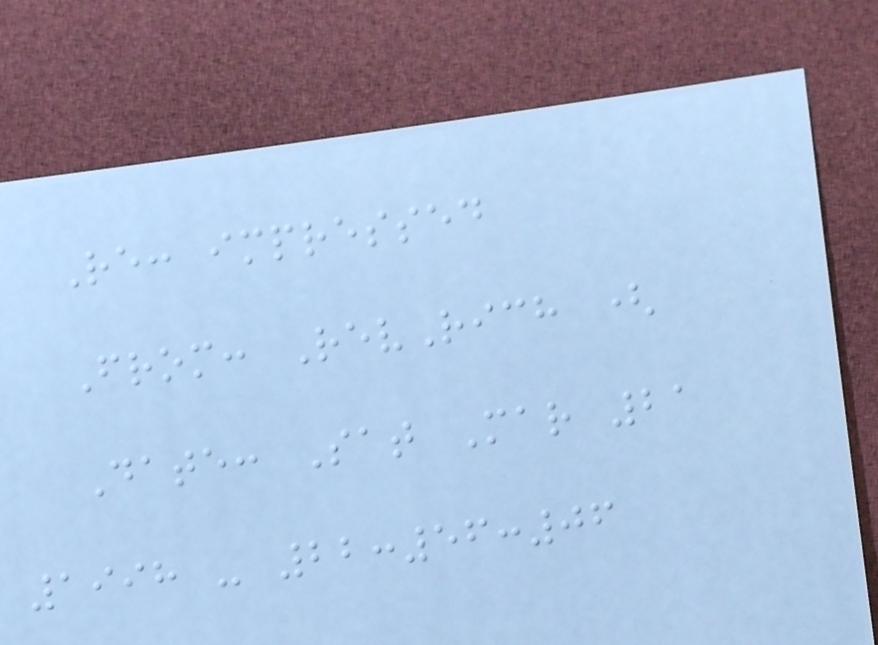Re: impressed
From: RevRich (
Date: Sat Mar 21
1998 - 22:56:06
